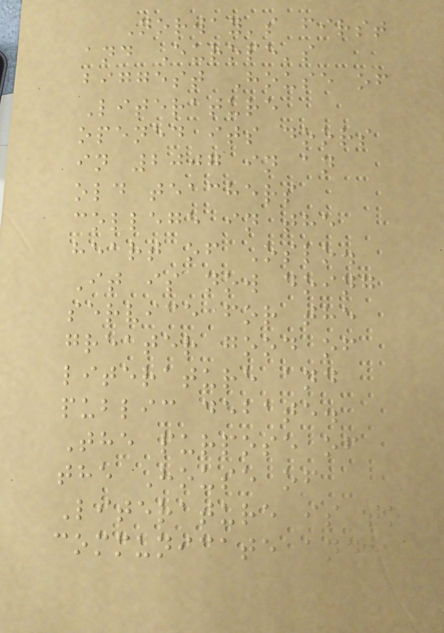Norway's first
and Europe's
biggest House of
Literature
opened its doors
in 2007 in an
old teachers
college in the
heart of Oslo.
It is now doing
service for the
greater good of
literature and
public debate.
The purpose of
the House of
Literature is to
communicate and
